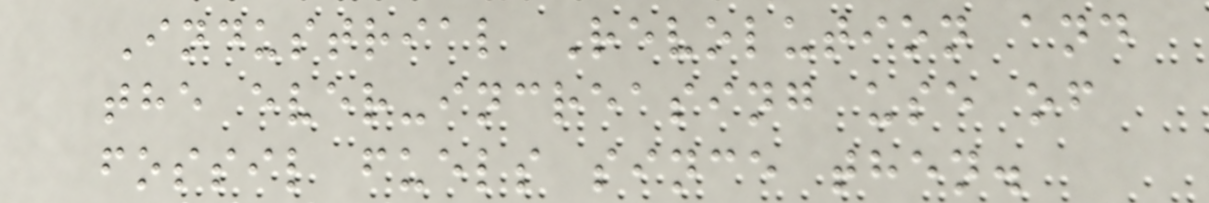Industrial Revolution and
the ever-increasing use of
fossil fuels since then.
